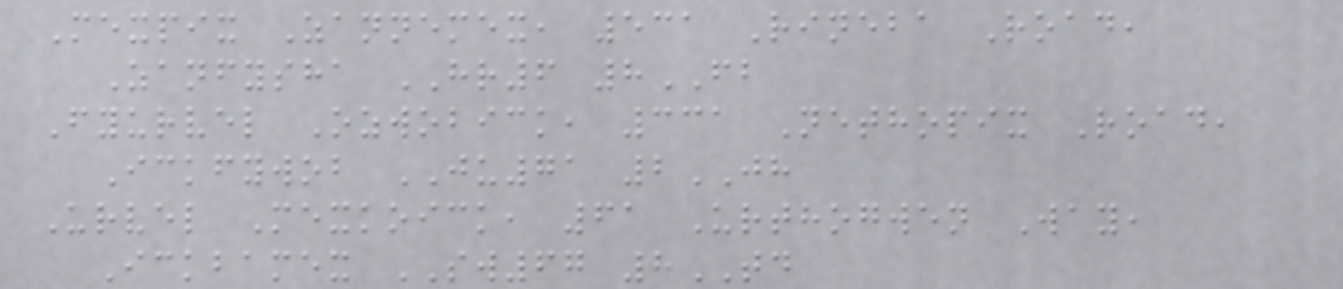Mexpix Zannemex, 531 Rineba Road,
Zanfysha HR6 8FB
Fyurvel Ozwobick, 331 Nethopix Road,
Ickfywob JU71 2JH
Urvel Mexkoick, 61 Urthogwen Way,
Ickbamex SW67 8TD
